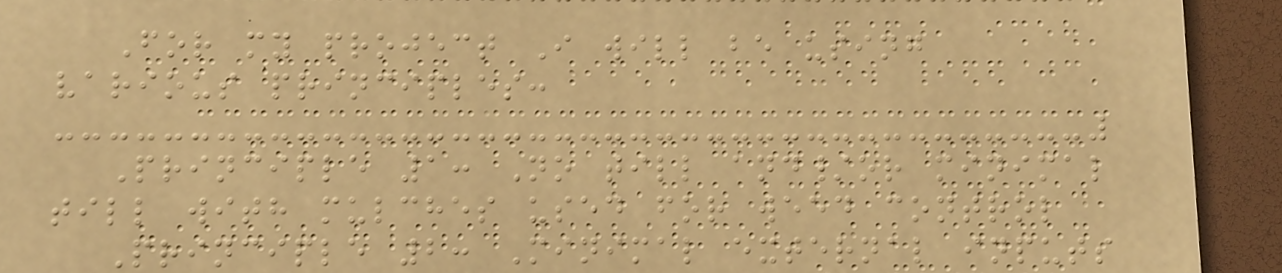For my project I will be using
various principles:
Principle 1: No till and/or minimal
till with mulches used for weed control
Principle 2: Minimal external inputs
